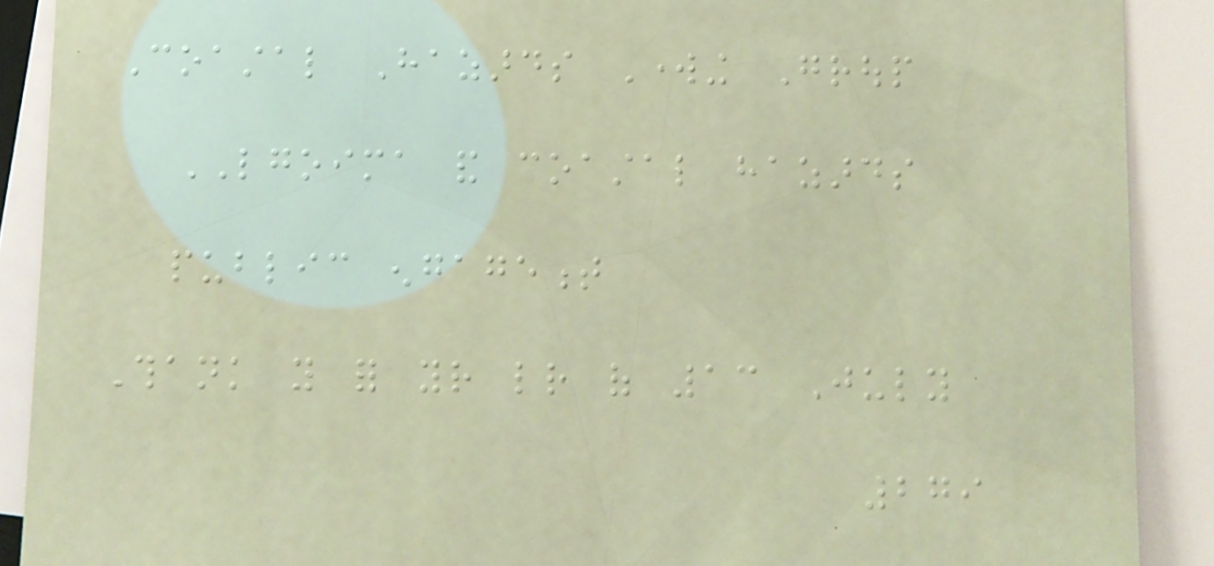Coastal Hazards Working Group
LGOIMA and coastal hazards
public engagement
Thank you for your letter of 13 July
279
